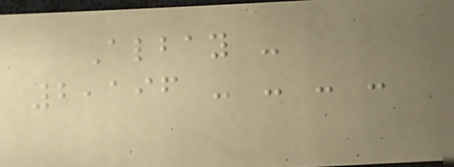Albay -
2,196 - - - -
